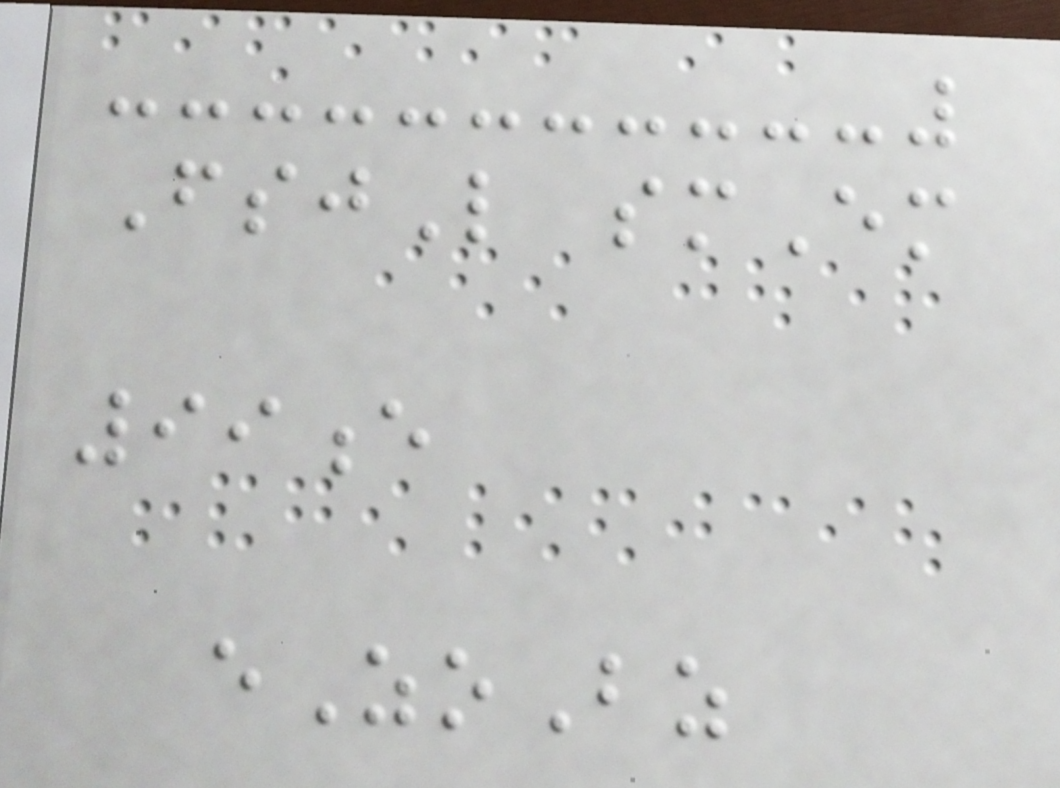FsjL smEm
99e
eZoBz
